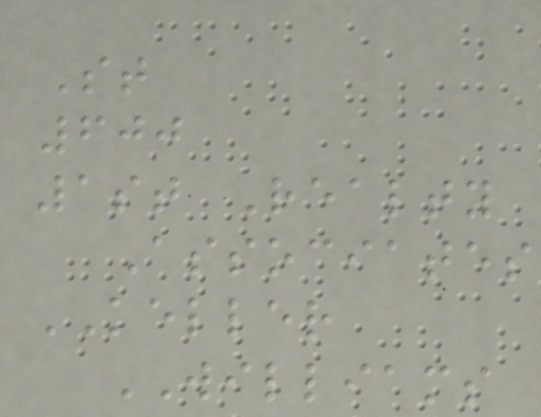St
600
1st Realty
Associates
KELLER
WILLIAMS
